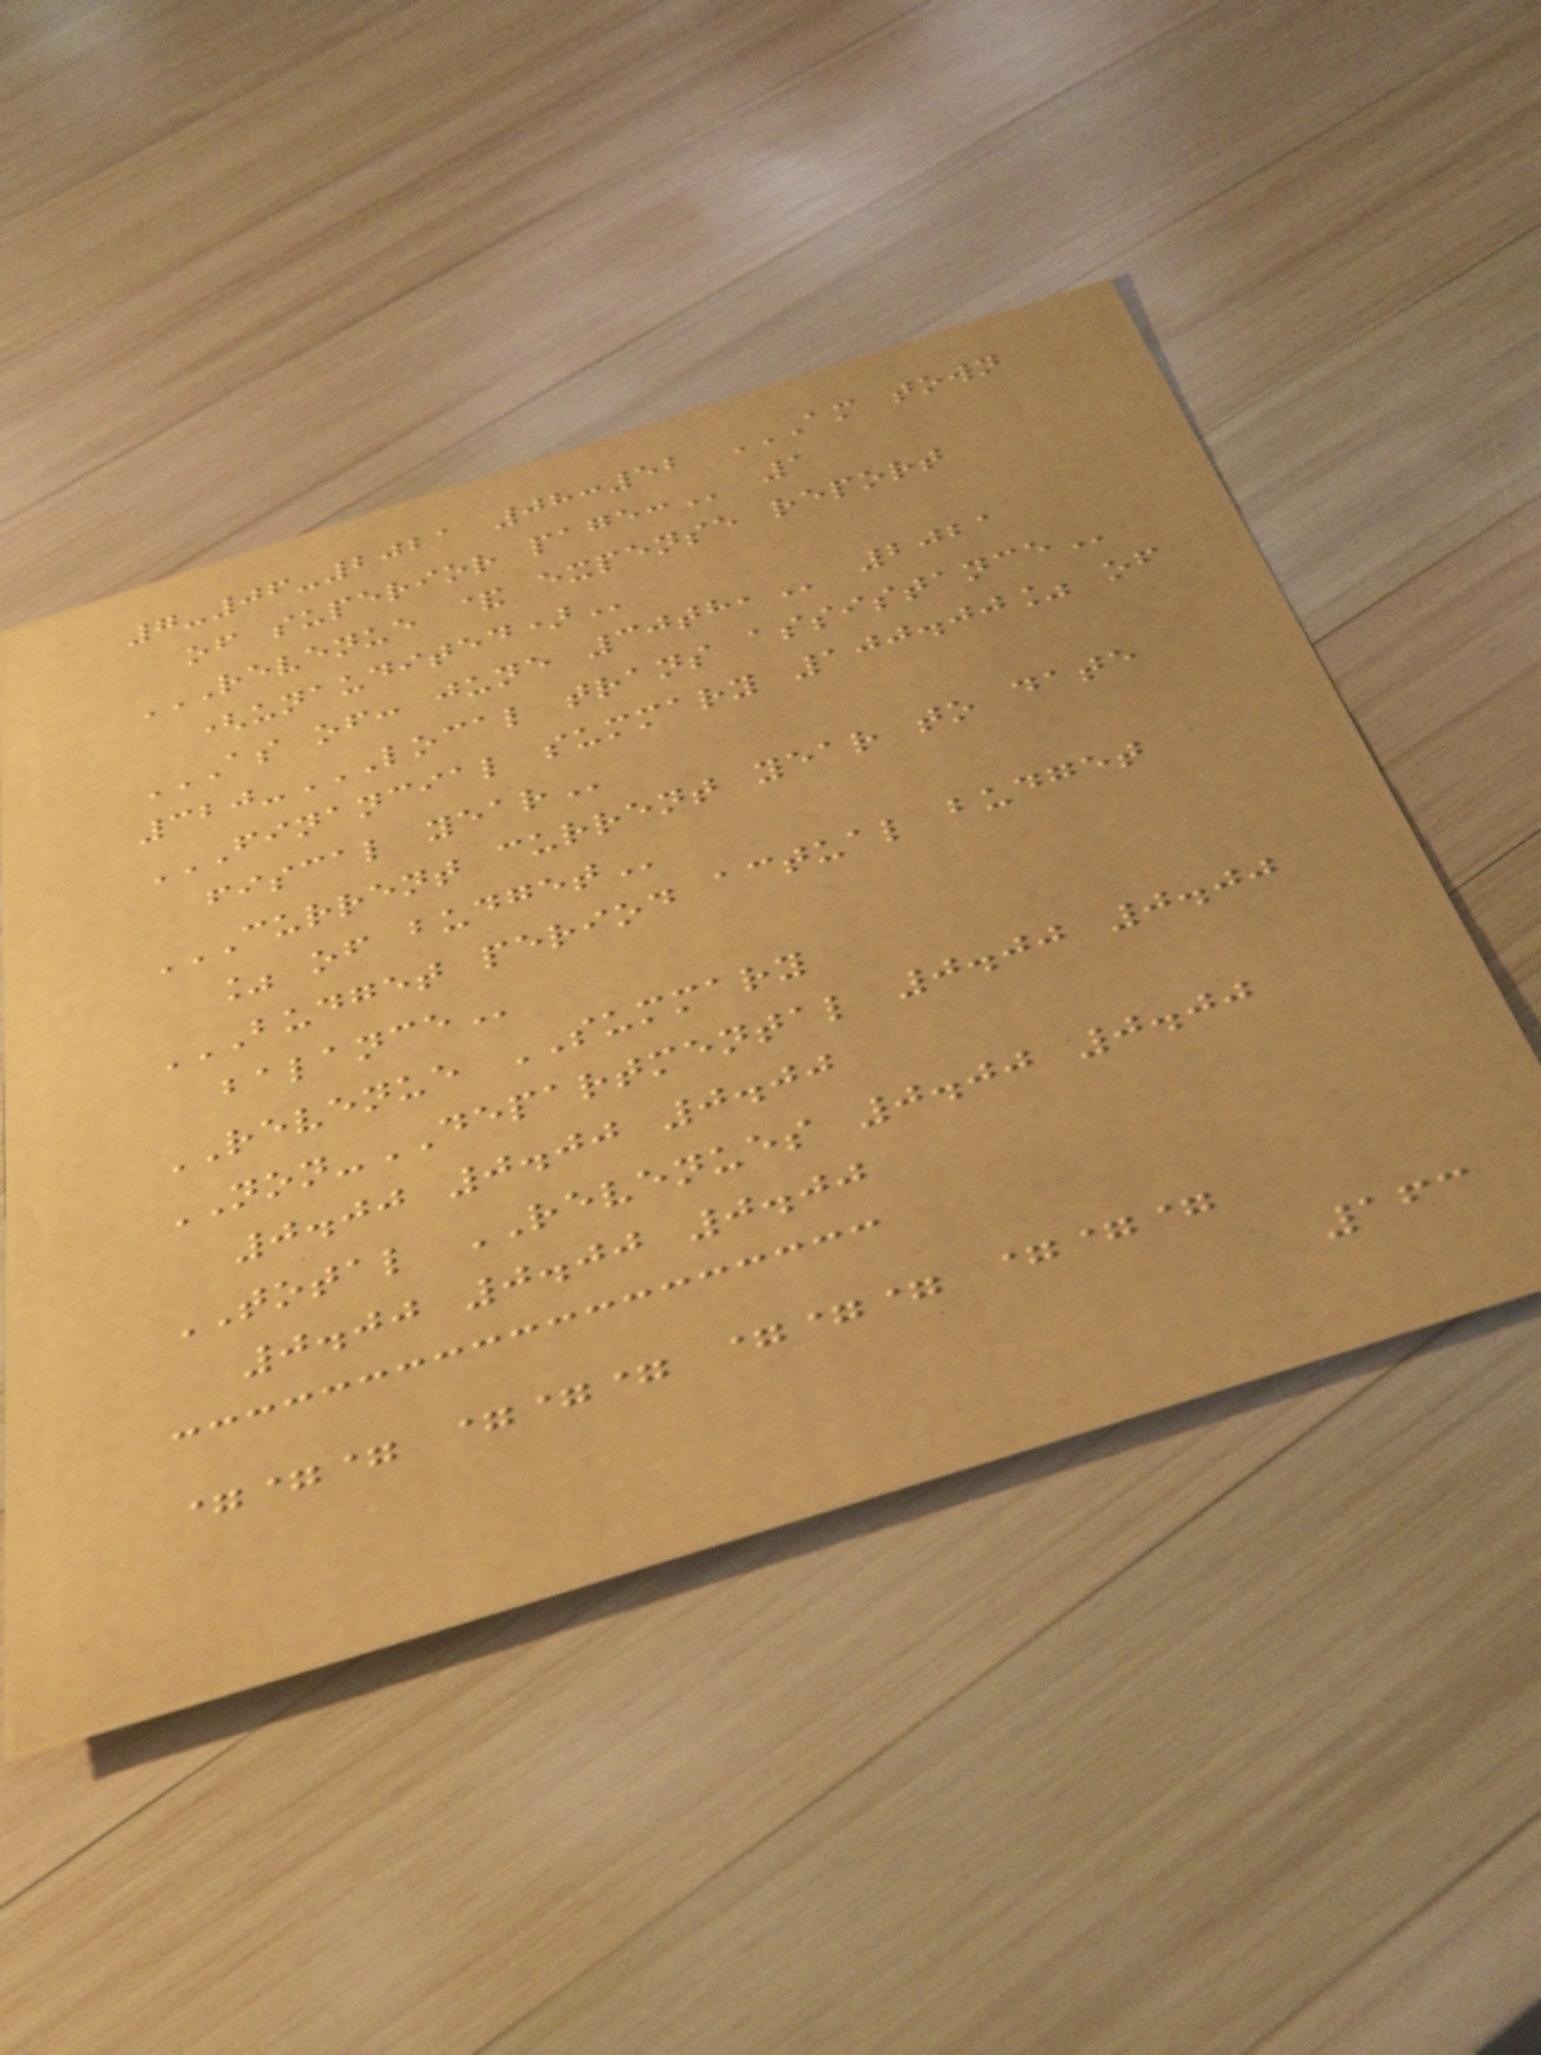7-06-2021 08:52 AM TOWN
OF SUPERIOR PAGE: 1
REVENUE & EXPENSE REPORT
(UNAUDITED)
AS OF: JUNE 30TH, 2021
320-LOCAL TRANS ASSISTANCE
FINANCIAL SUMMARY 100.00% OF
FISCAL YEAR
CURRENT CURRENT YEAR TO DATE
% OF BUDGET
BUDGET PERIOD ACTUAL BUDGET
BALANCE
REVENUE SUMMARY
NON-DEPARTMENTAL 0.00 0.00
0.00 0.00 0.00
TOTAL REVENUES 0.00 0.00
0.00 0.00 0.00
=== === === ===
163
